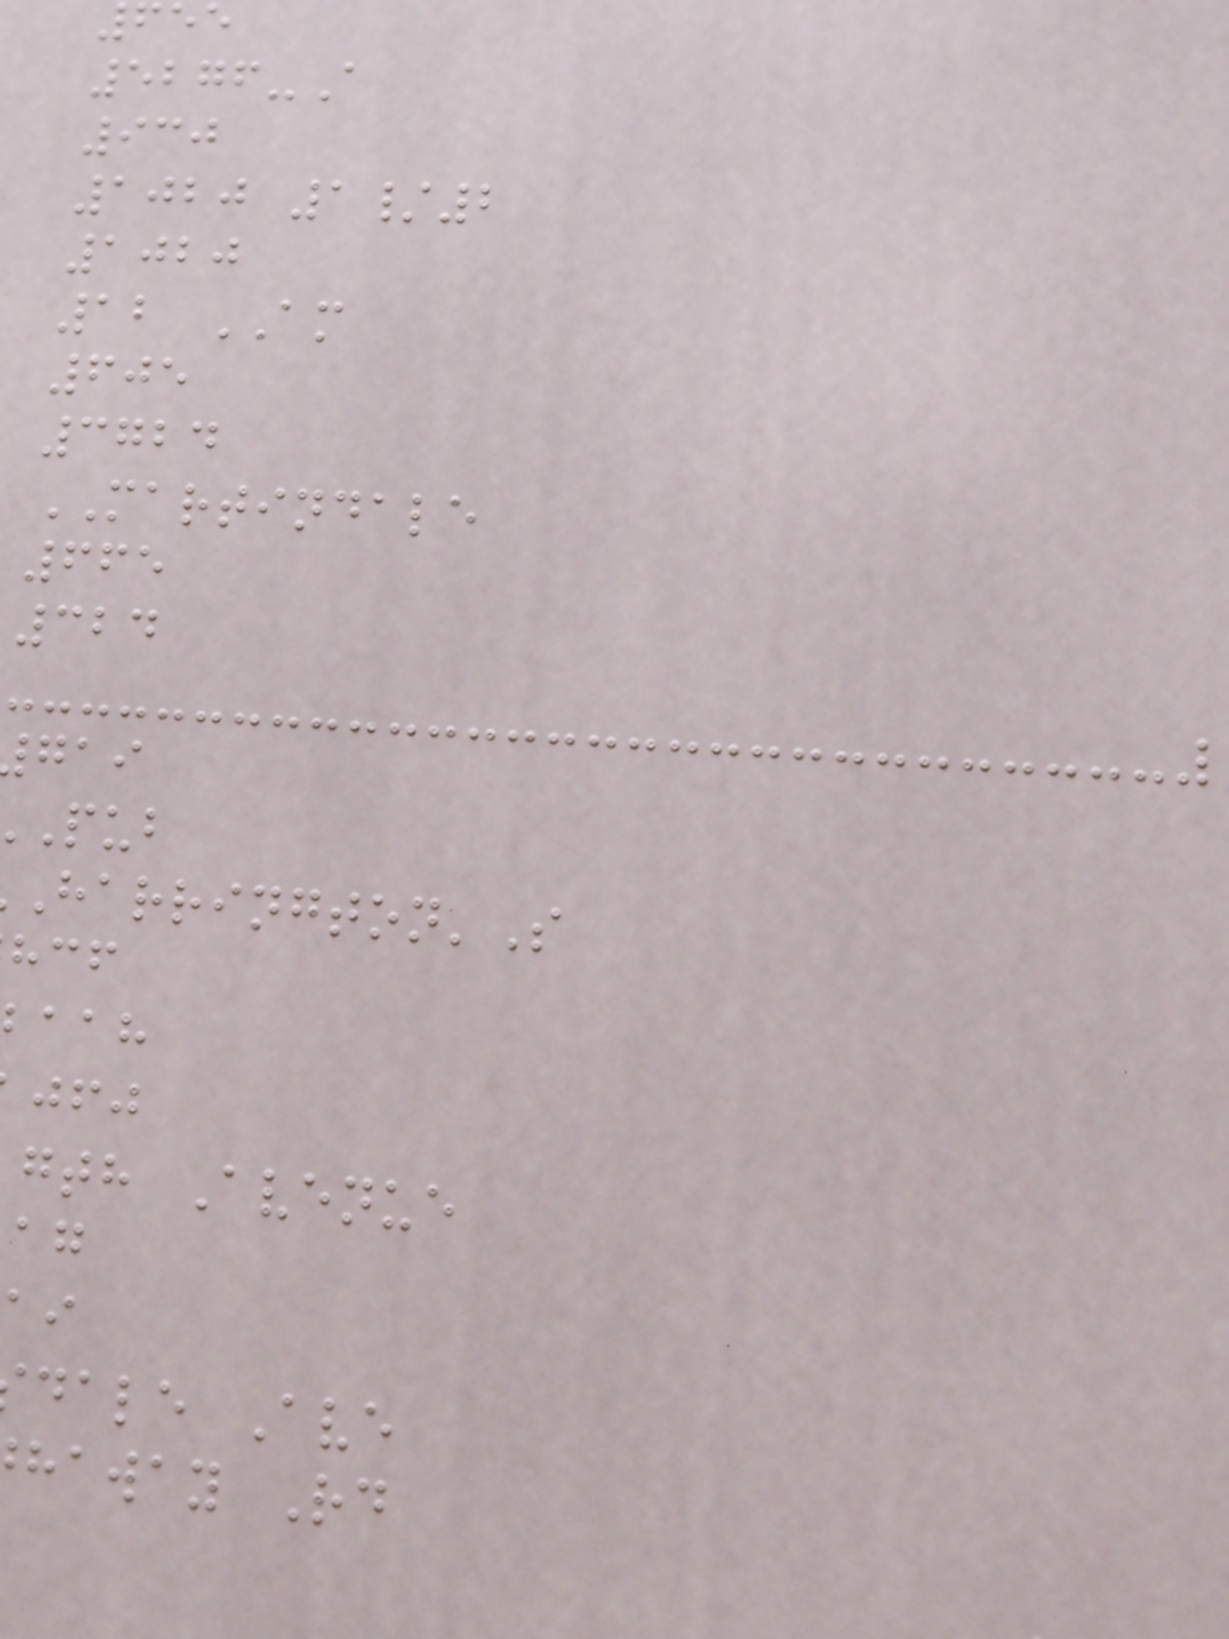655
5276-A
930
1020 1/2
1020
12 AM
605
3724
MARTINDALE
665
324
gth Avenue
dale Ave
haway Rd
